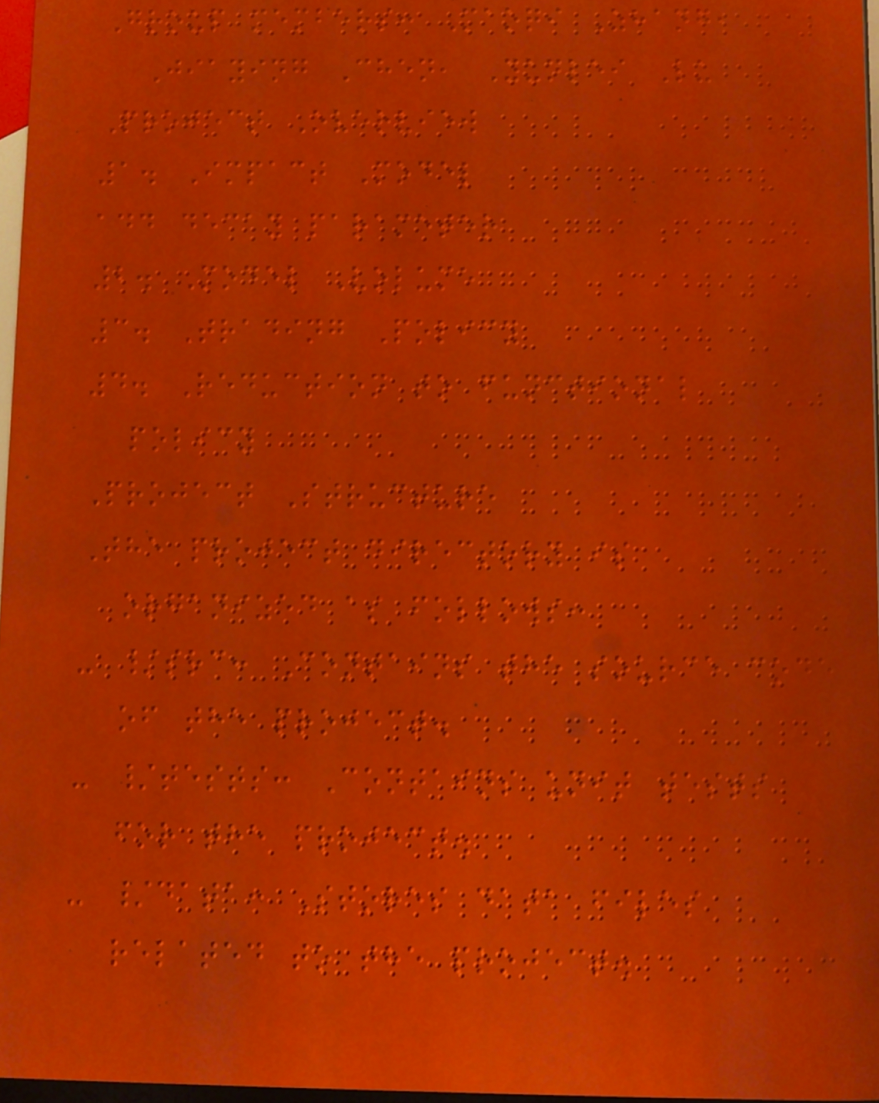Group members: Maoqi Zhang,
Jiaying Chen, Yunlei Lu
Project Overview
1. Impact Model
add decay parameter
2. Model Volume
3. Trading Policy
4. Reduction to functional
policy
Project Structure
The project directory is
organized as follows:
- /src: Contains the source code
of the project.
- /tests: Contains unit tests
for the project.
- /data: Stores data files
related to the project.
